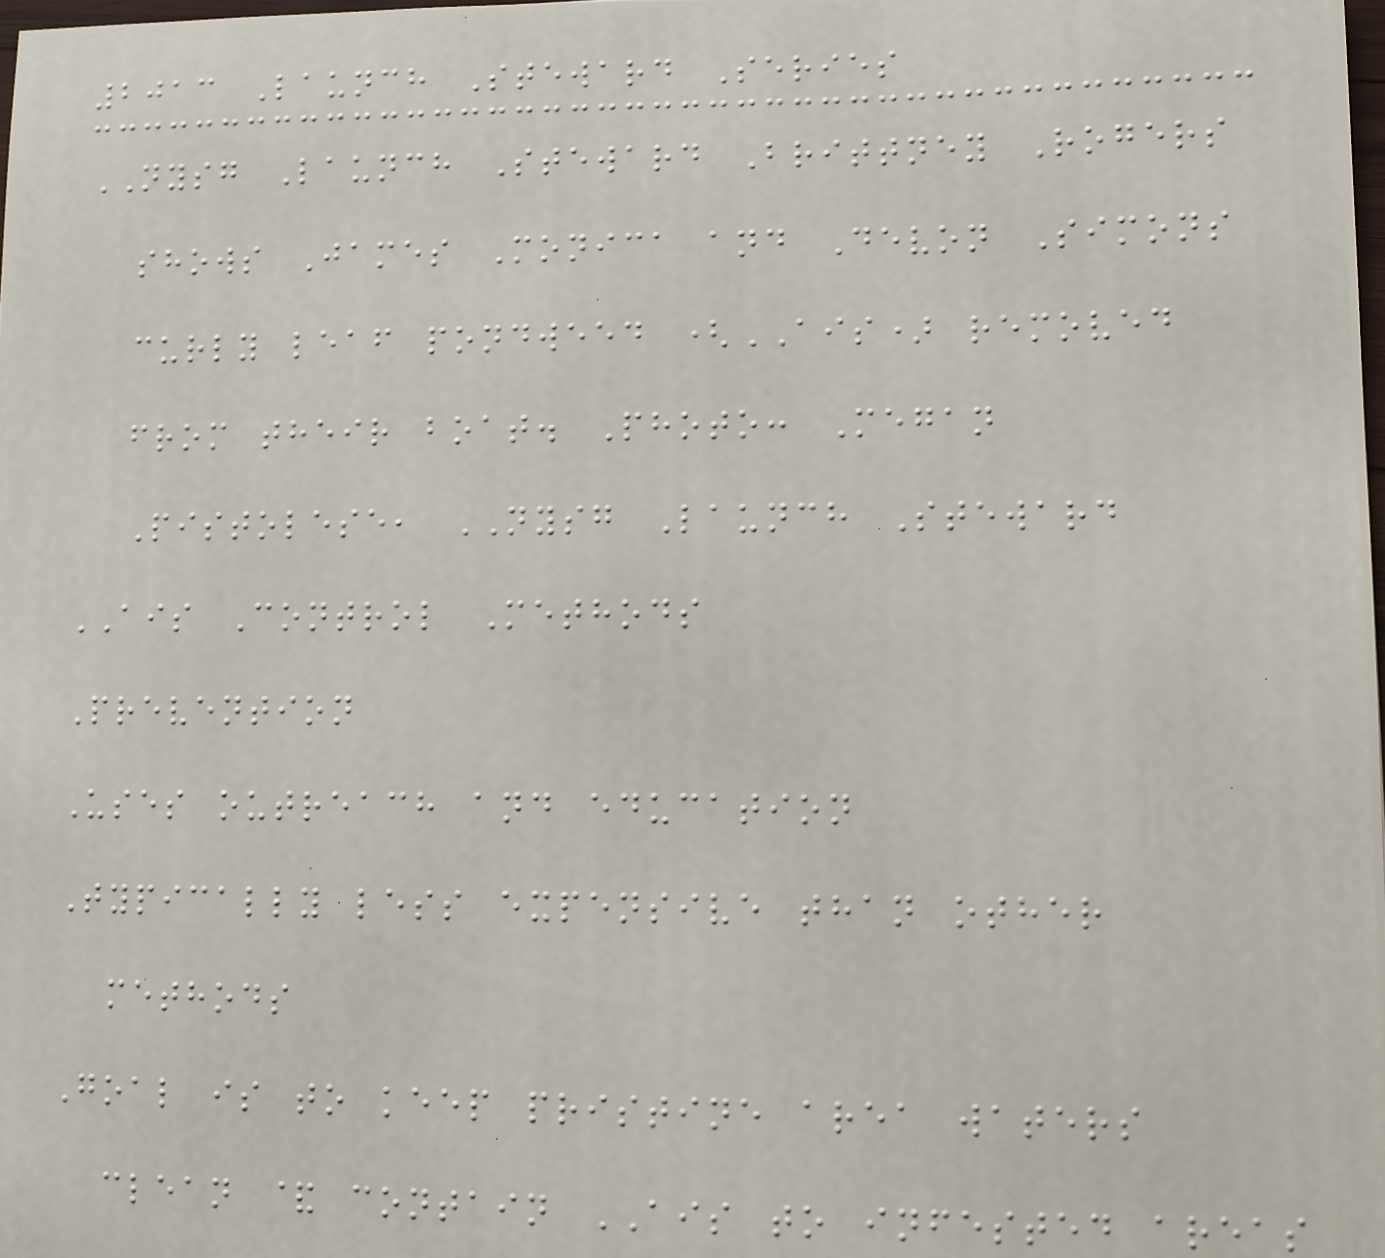2013 Launch Steward Series
NYSG Launch Steward Brittney Rogers
shows James Monica and Devon Simons
curly leaf pondweed (AIS) removed
from their boat. Photo: Megan
Pistolese, NYSG Launch Steward
AIS Control Methods
Prevention
Uses outreach and education
Typically less expensive than other
methods
Goal is to keep pristine area waters
clean & contain AIS to infested areas
